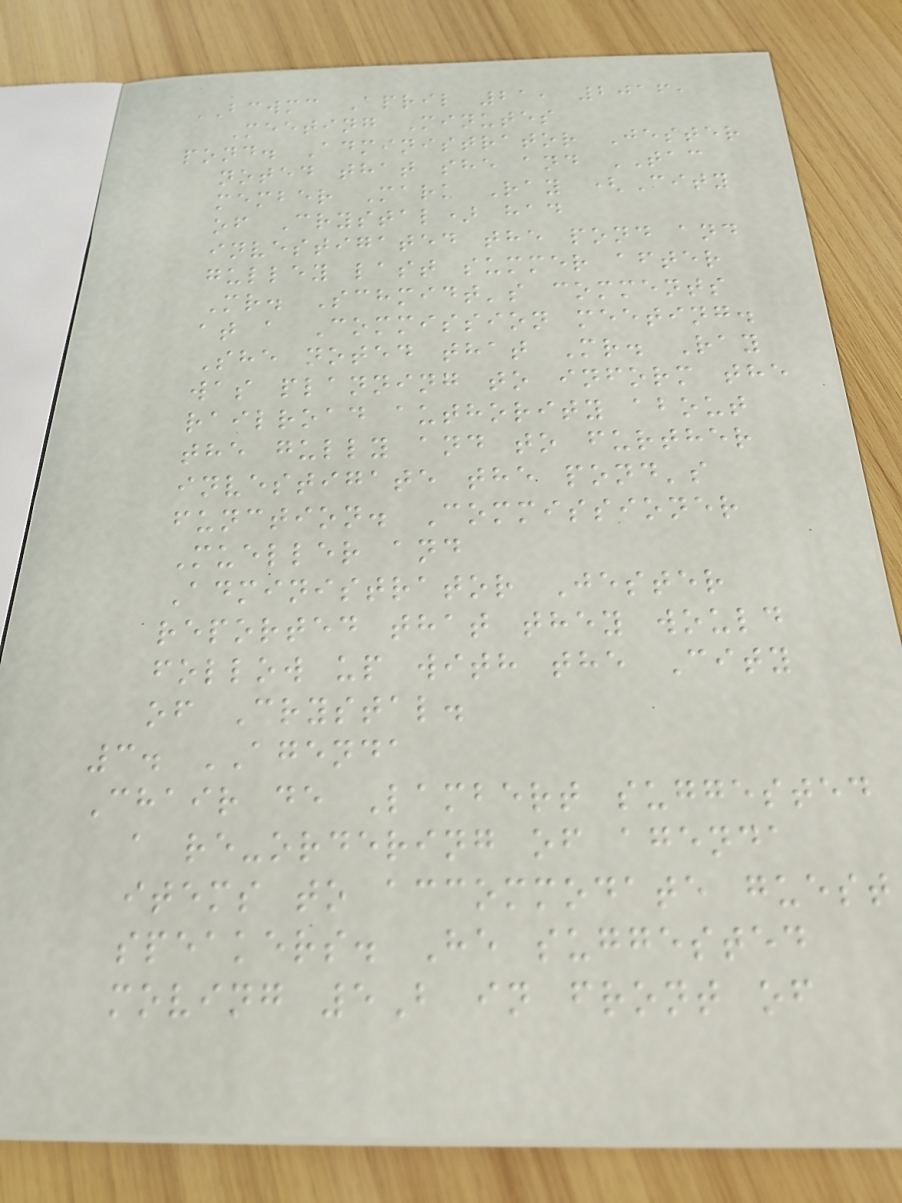BCWMC April 21, 2016,
Meeting Minutes
pond. Administrator Jester
noted that she and TAC
member Mark Ray (City
of Crystal) had
investigated the pond and
gulley last summer after
Mr. Schmidt's comments
at a Commission meeting.
She noted that Mr. Ray
was planning to inform the
railroad authority about
the gully and to further
investigate the pond's
function. Commissioner
Mueller and
Administrator Jester
reported that they would
follow up with the City
of Crystal.
3. AGENDA
Chair de Lambert suggested
a re-ordering of agenda
items to accommodate guest
speakers. He suggested
moving 5B in front of
